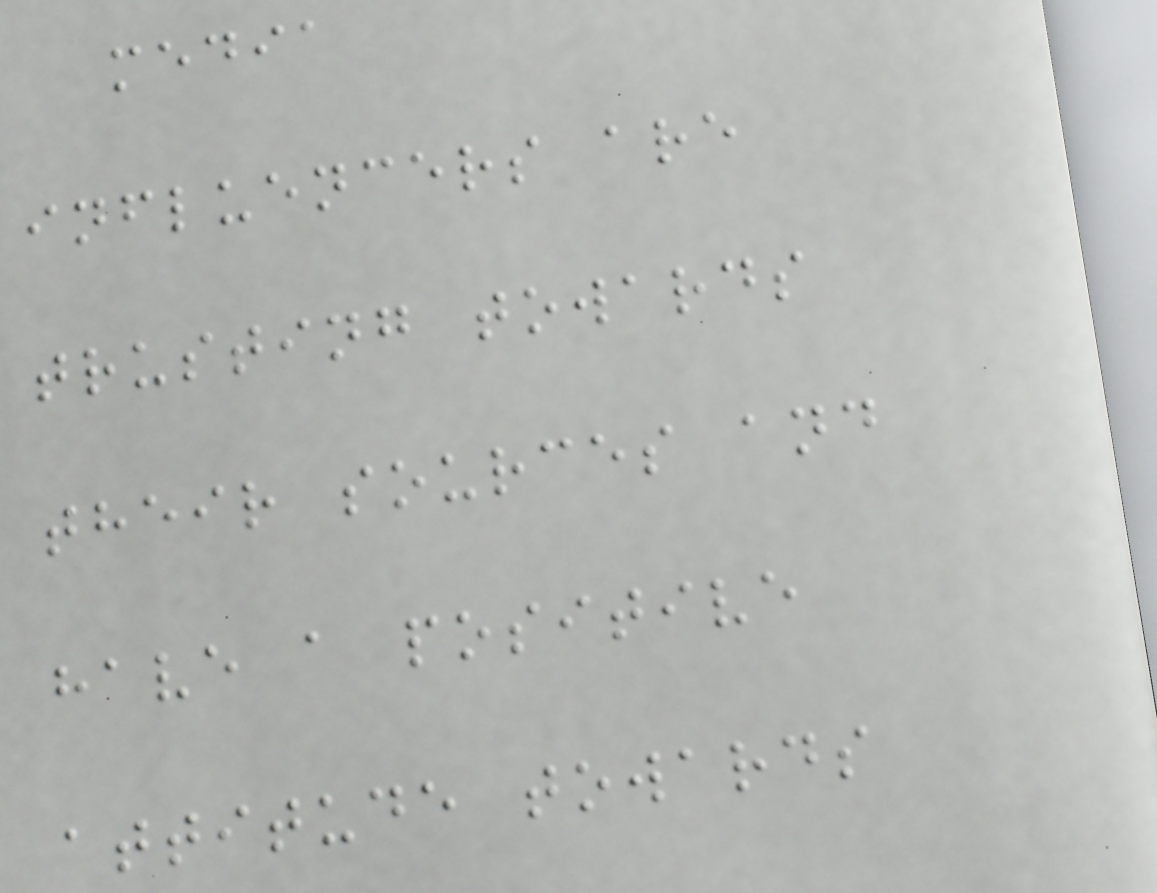media
influencers are
trusting towards
their sources and
have a positive
attitude towards
